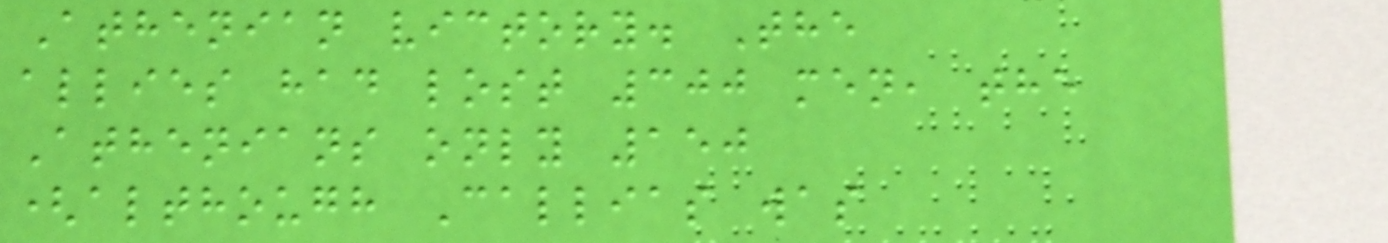Athenian victory. The
allies had lost 300 men, the
Athenians only 150
(although Callias was
